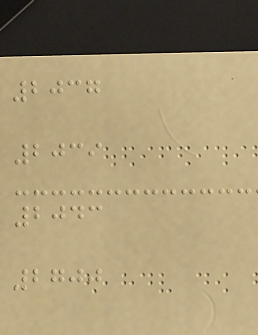2037
2039
2043
2700
